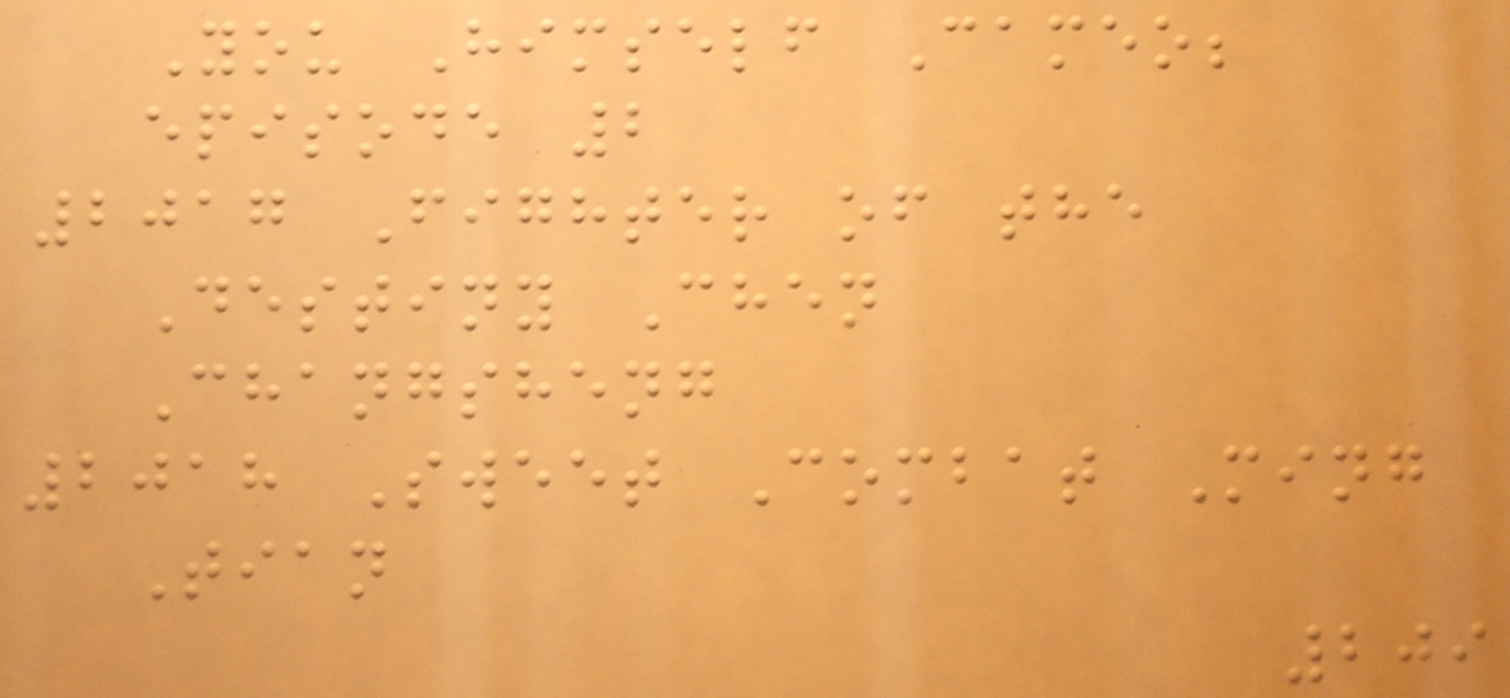You Himself Cameo;
episode 2
2017 Fighter of the
Destiny Chen
Changsheng
2018 Sweet Combat Ming
Tian
209
